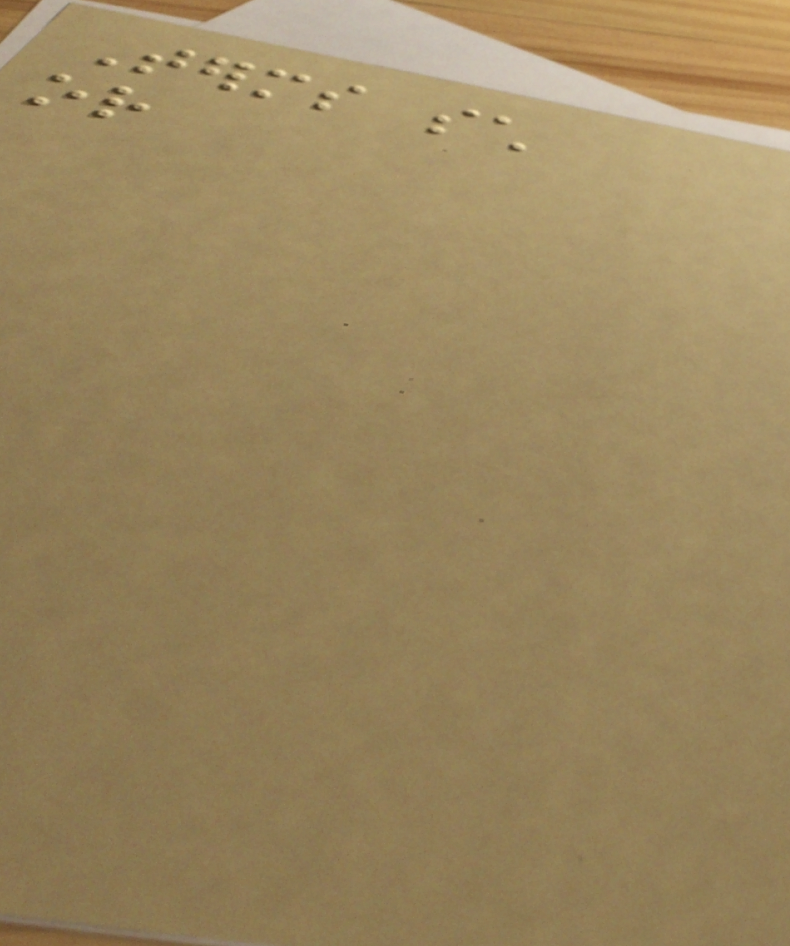Terms such
or
